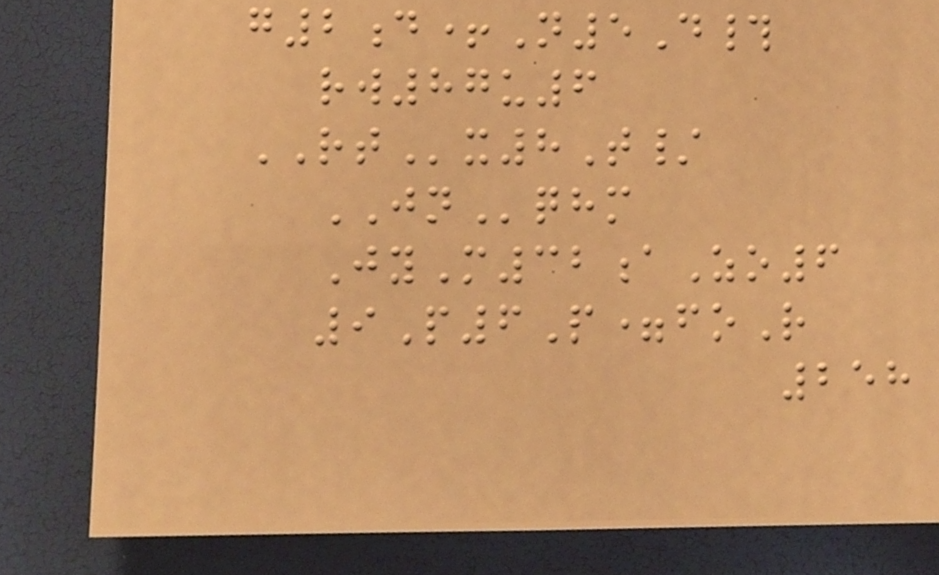g2d+N5D#
rw87u6
RTx8T/
JNqhm
JyM32aZo6
9P6P=foR
258
